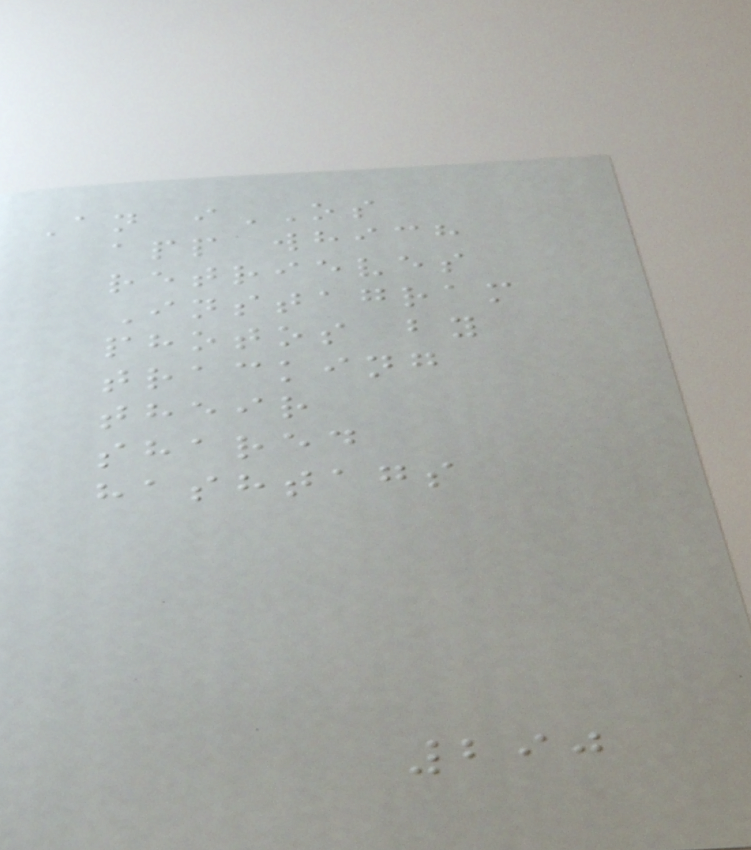An iOS
app which
retrieves
Instagram
photos by
tracking
their
shared
hashtags
290
